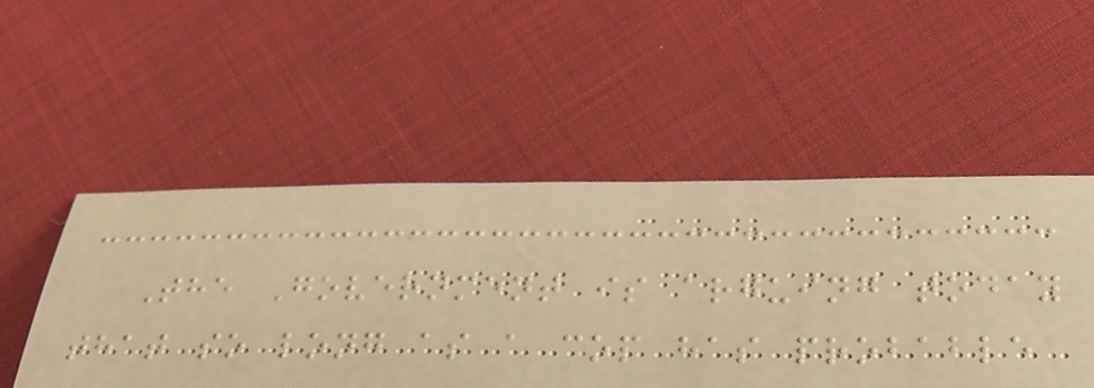The Government is arguing today
that so long as a cop has probable
